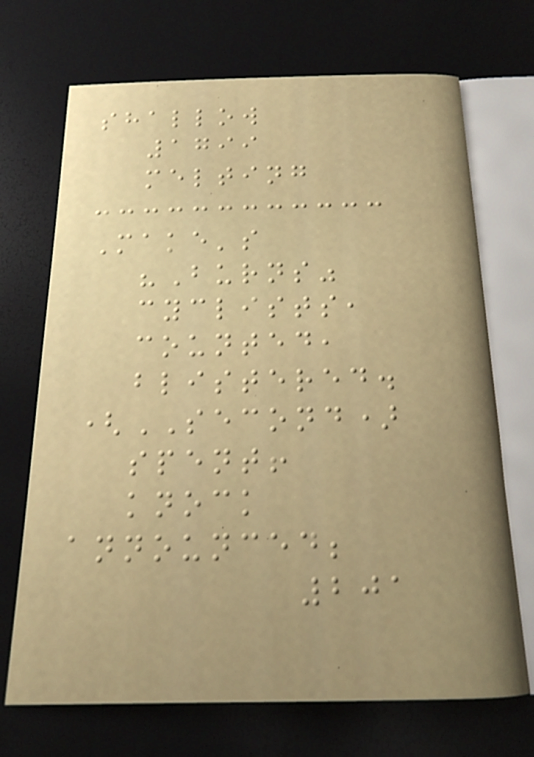shallow
1799
melting
Make's
"Burns"
cyclists,
counted,
blistered.
(SECOND)
spent!
knock
announced;
201
